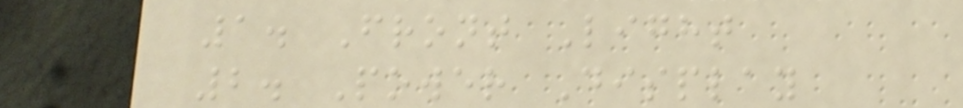1. Front Light
2. Power Display
